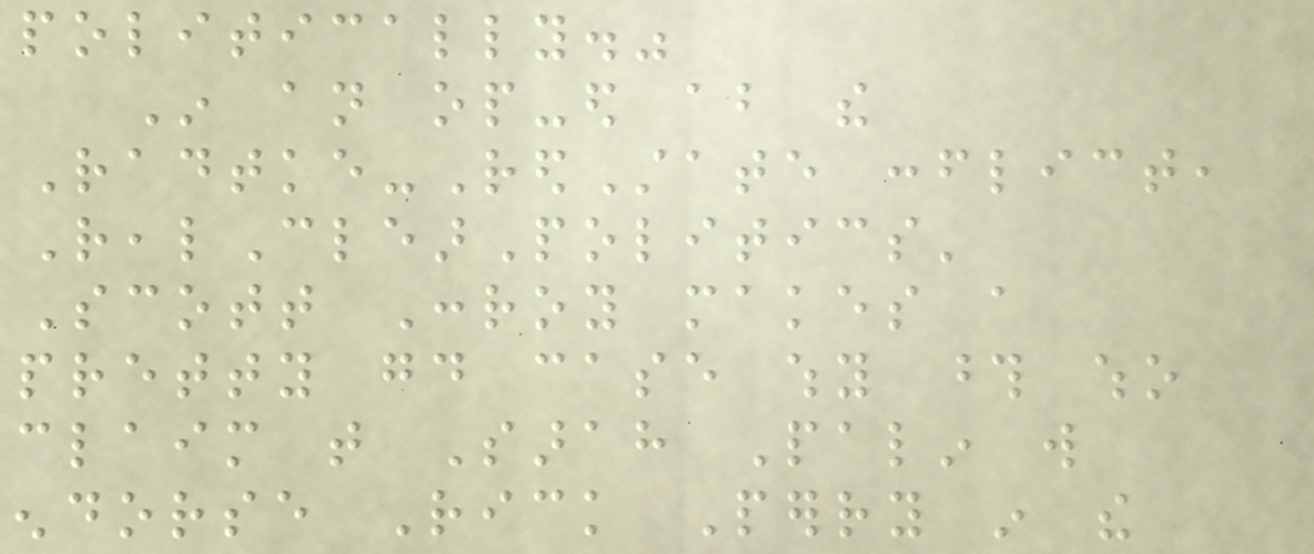politically."
In an op-ed about the
Radtke-RedState conflict,
RealClearPolitics'
Scott Conroy makes a
pretty good case why those who
claim that Sarah Palin will
endorse Rick Perry in the
